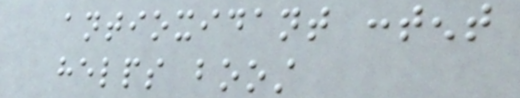antioxidant content
helps boost
